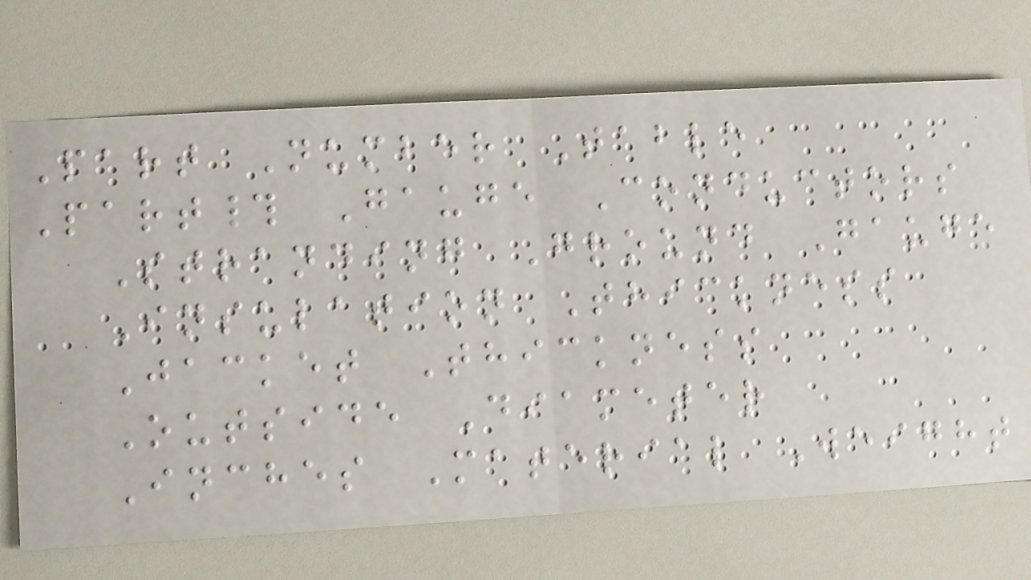Part Number Table
Part# Gauge Conductors
Stranding Ground Gauge
Insulation Thickness
Jacket Thickness
Outside Diameter
Inches Material Weight
